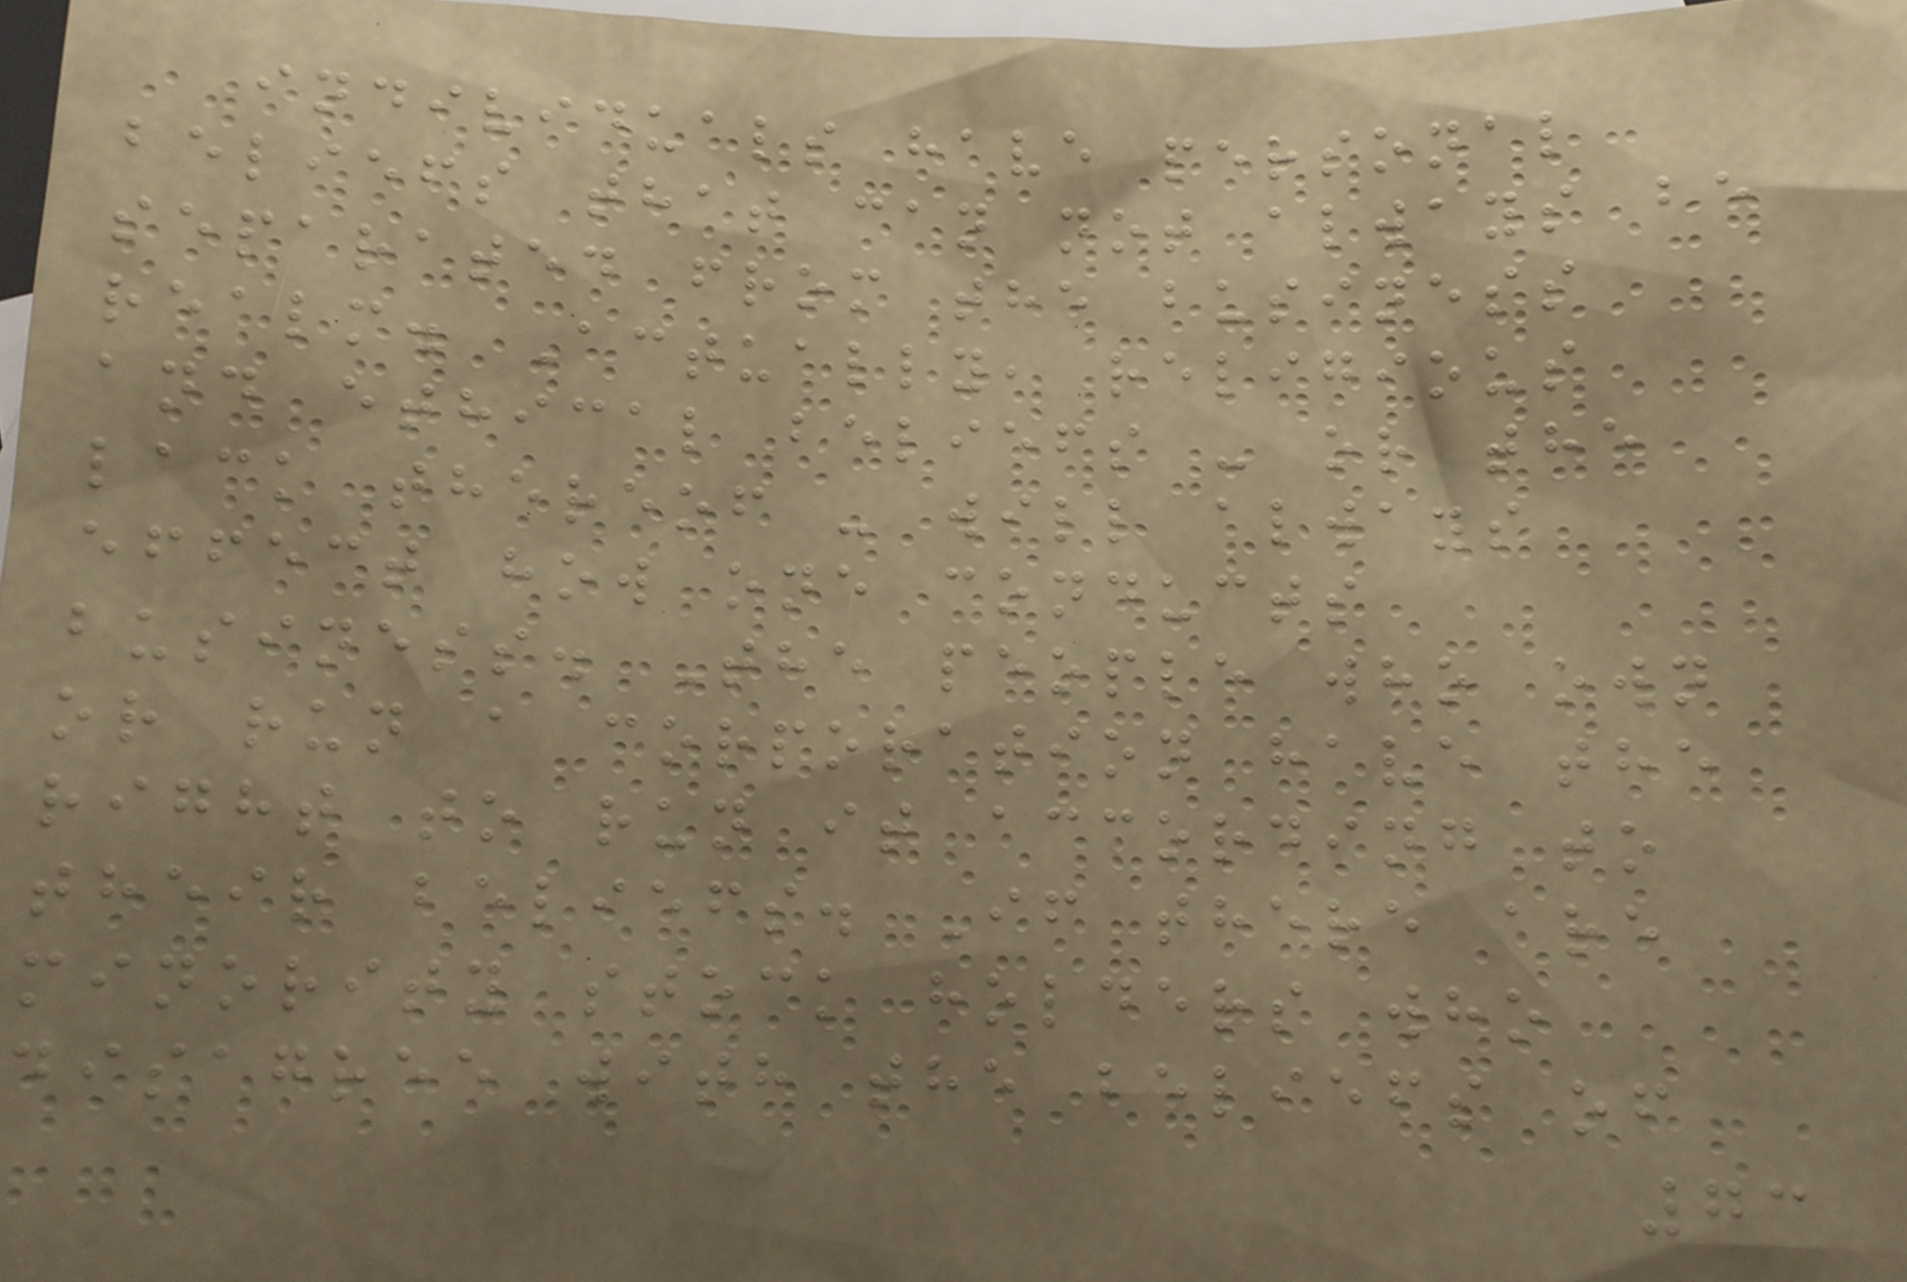individuals have personal
beliefs that can not always be
separated from the business
realm. Actually, religious
and ethical beliefs - or the
lack thereof - will always
effect how one conducts
business. The people who own
or run a corporation have the
right to run it according to
their beliefs. If there are
minority stock holders who
disagree with the beliefs of
73
